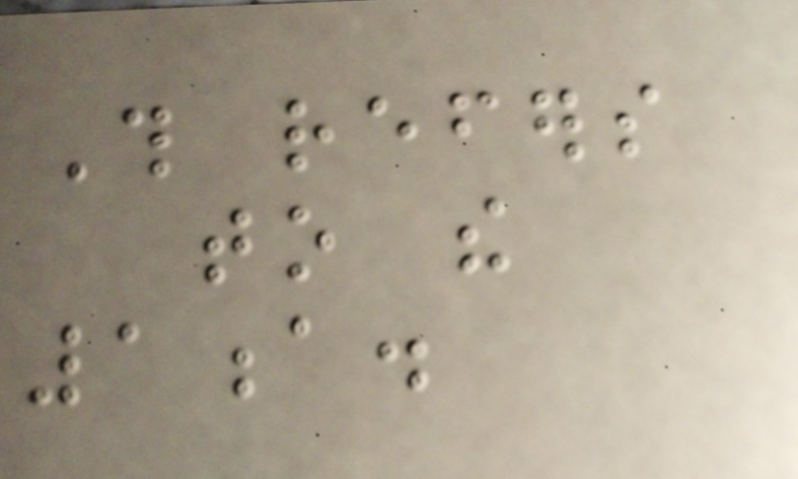This refers
to the
1a.
